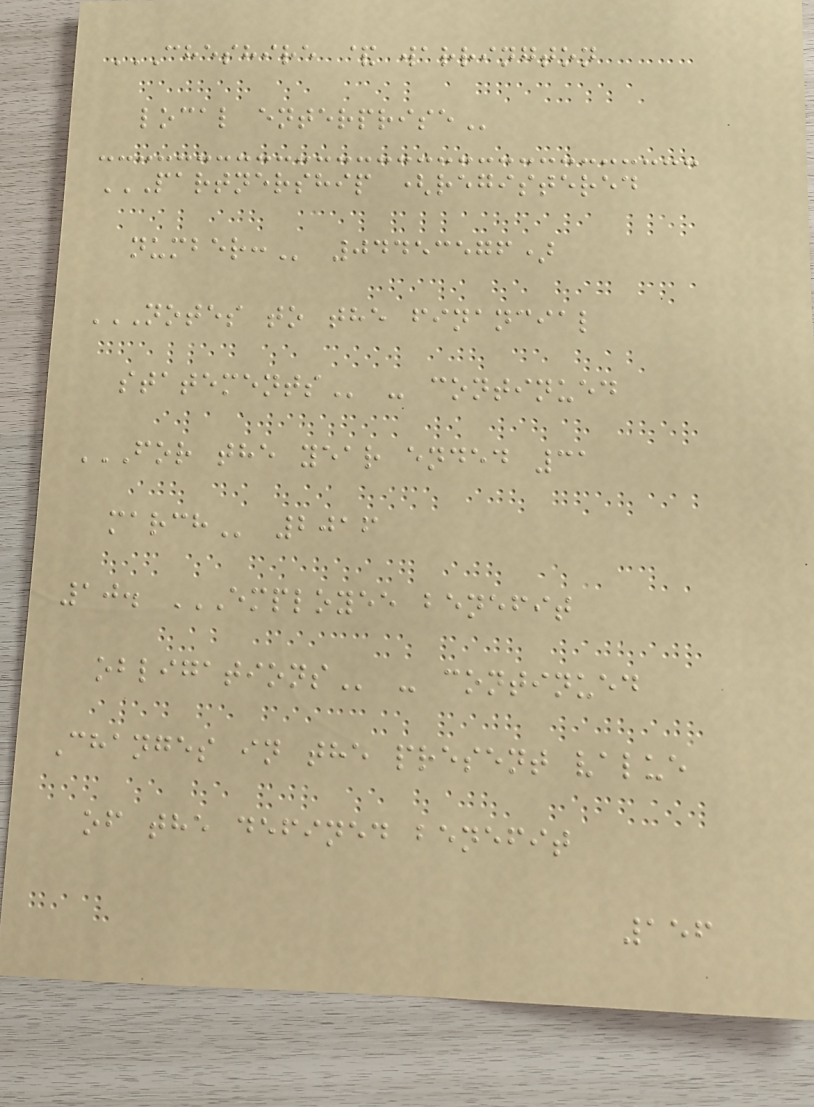CHESHIRE & WARRINGTON
LOCAL ENTERPRISE
PARTNERSHIP (REGISTERED
NUMBER: 04453576)
NOTES TO THE FINANCIAL
STATEMENTS - continued
FOR THE YEAR ENDED 31
MARCH 2016
10. EMPLOYEE BENEFIT
OBLIGATIONS - continued
Changes in the present value
of the defined benefit
156
